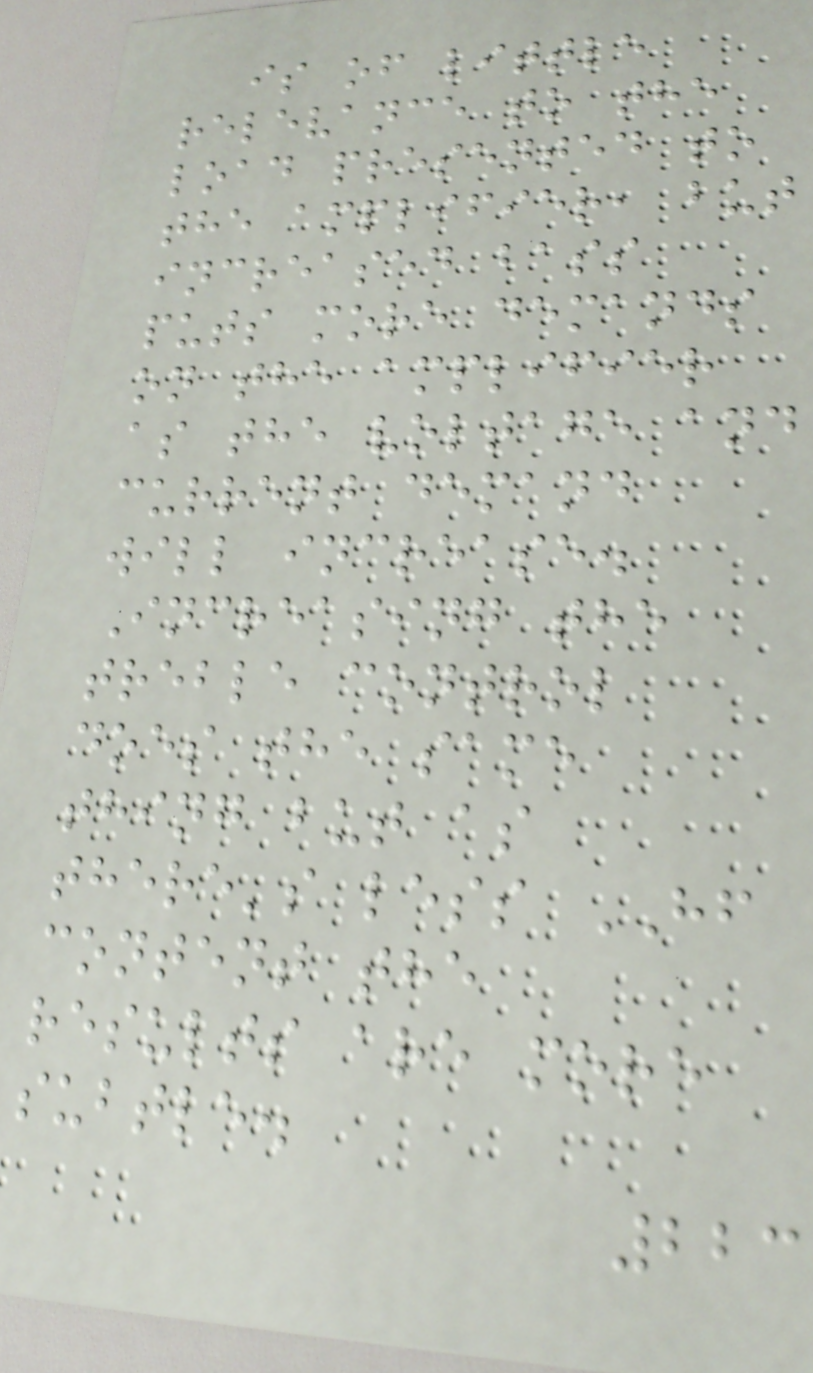is of little
relevance to the
load presented to
the amplifier, but
increased bass
puts more demands
on the amplifier
as the voltage and
current demand
will increase.
Increasing the
treble control
does the same
thing but as
there's less HF
content the
results are more
subtle.
223
